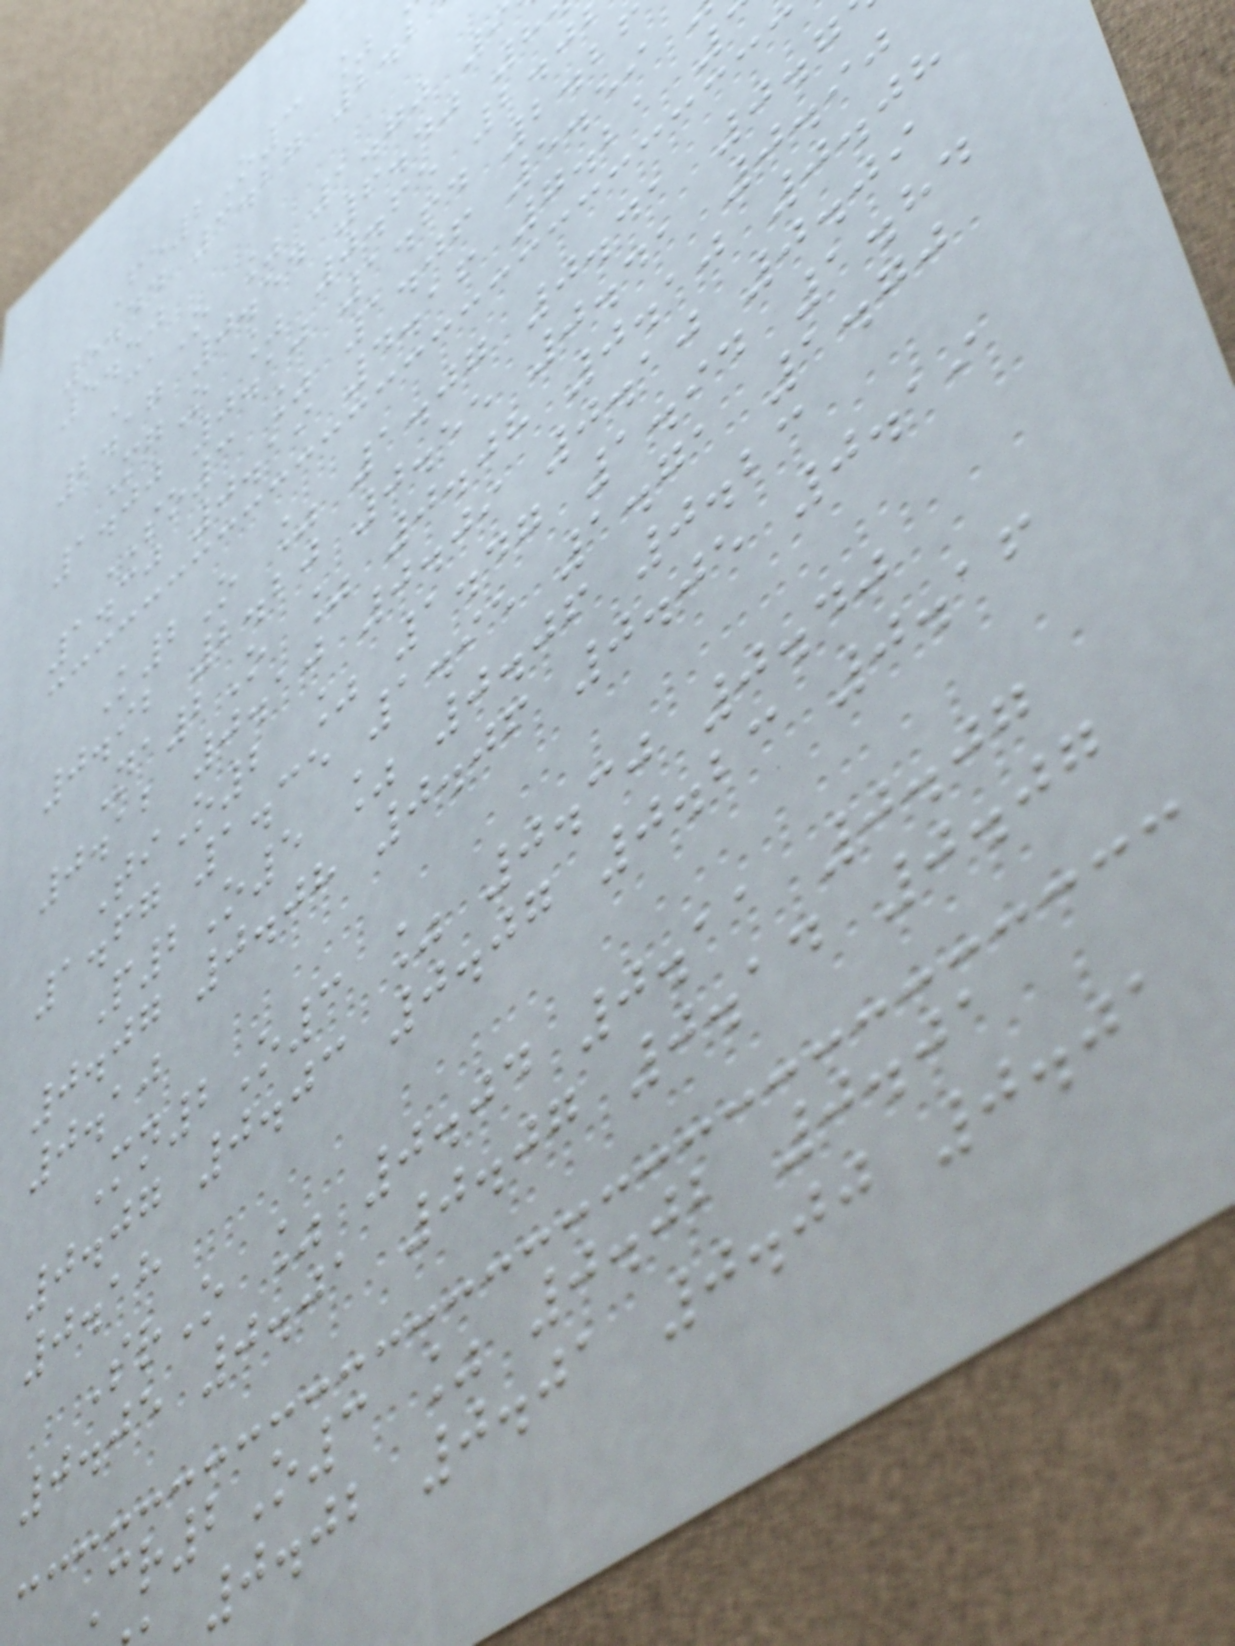Fe2O3 %
5.44 3.27 2.2
5.50
CaO % 1.70 9
2.17 0.54 6.40 8
MgO % 0.65 2.0
1.00 0.10 1.64 2.26
SO3 % 1.06 5.59
1.30 0.19 4.16 7.21
K2O % 1.07 0.41 0.7
0.92 2.20 0.55 0.41 0.90
Na2O % 0.08 0.10 0.08
0.12 0.10 0.09 0.10 0.09
TiO2 % 1.47 1.94 1.84
1.67 1.35 1.95 1.71 1.70
P2O5 % 0.06 0.23
0.07 0.08 0.06 0.05 0.19
0.10
Mn2O3 % 0.30 0.40
0.07 0.03 0.07 0.23 0.16
0.18
SrO % 0.04 0.11 0.07
0.05 0.01 0.07 0.14 0.07
Cr2O3 % 0.02 0.01
0.02 0.01 0.00 0.01
